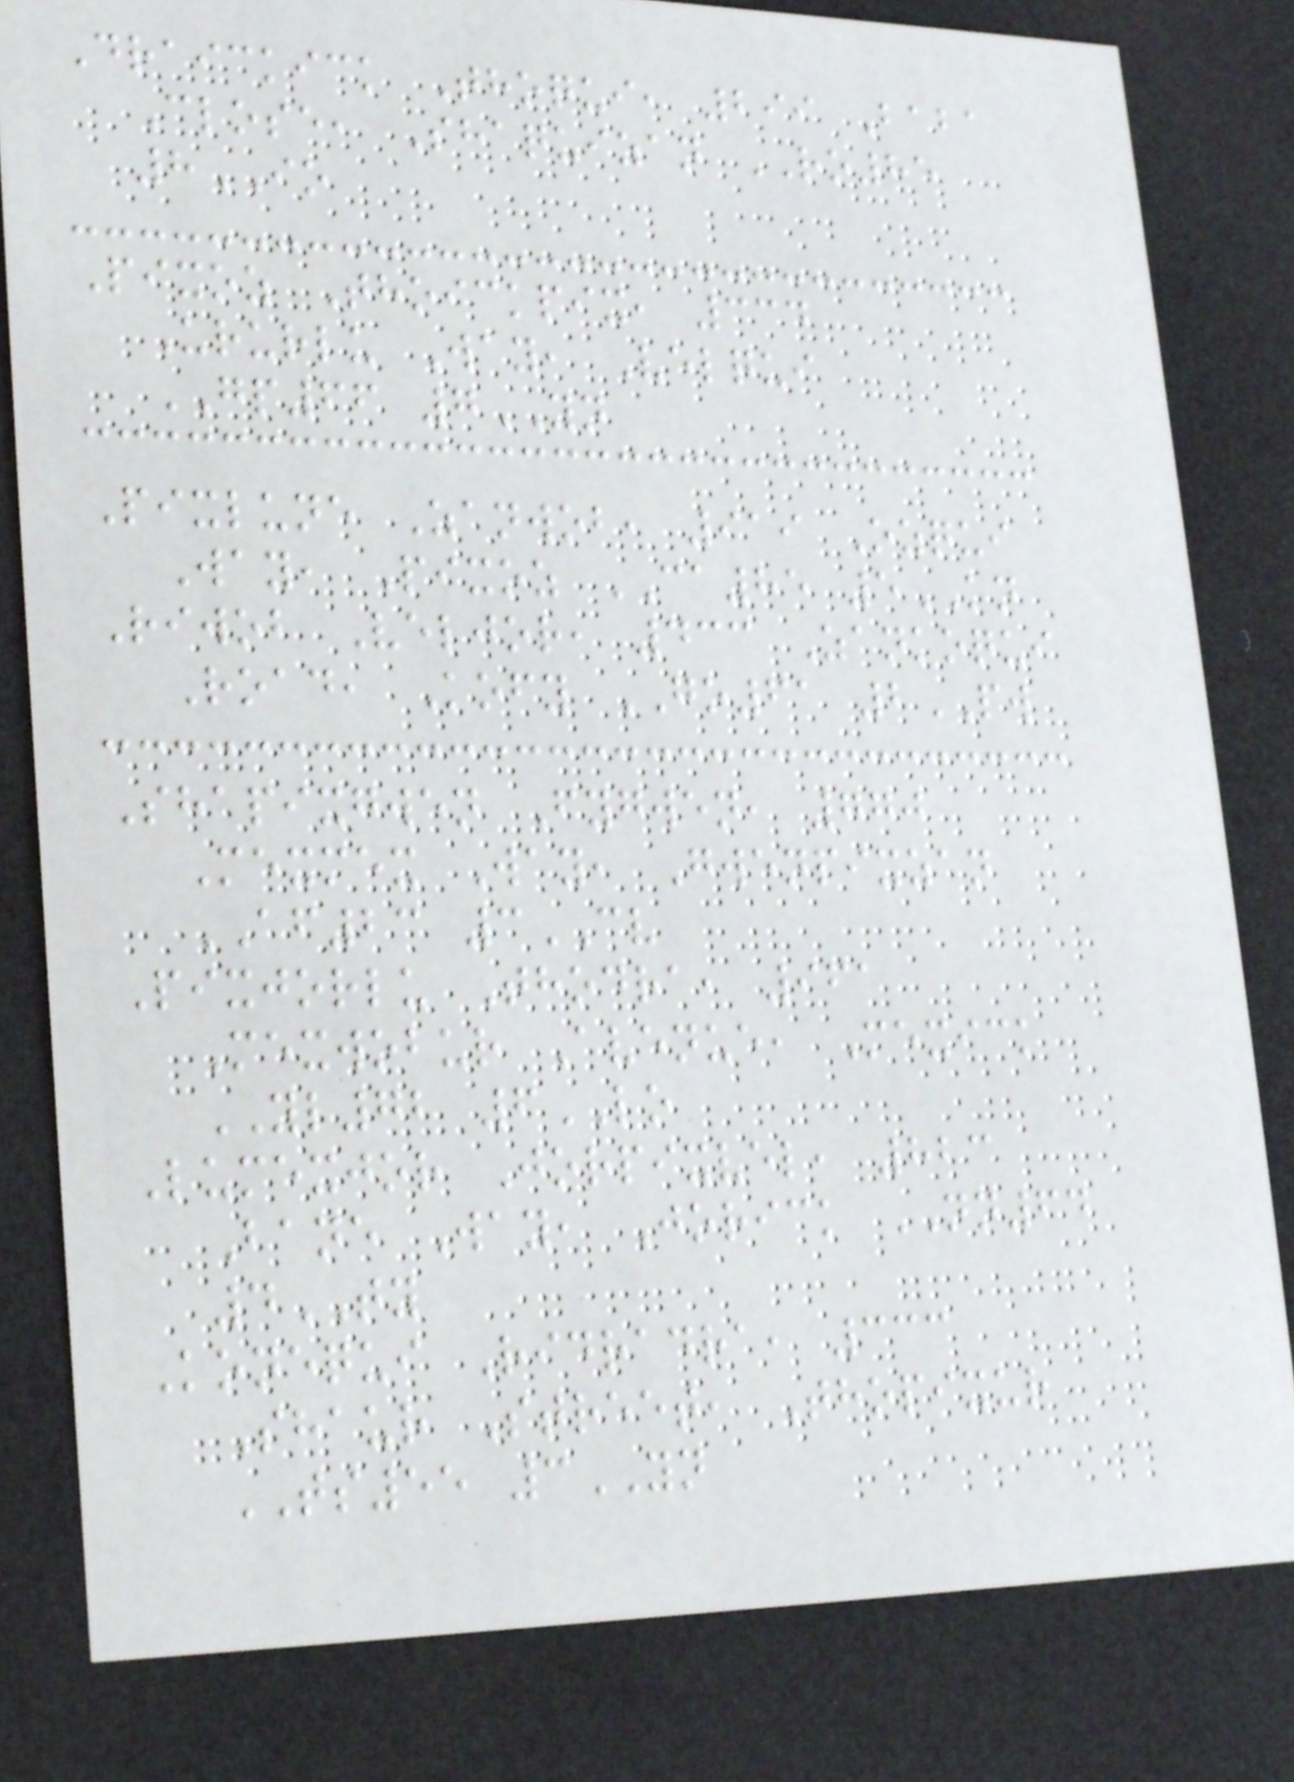Draickick Thoqui, 299 Baba
Close, Shaquizan RO85
8IO
Pixoz Thoickpix, 334
Ururlu Way, Velqui
GP66 7YN
Pixlune Zanwob, 919 Ozqui
Way, Pixoz CA85 5KN
Riwob Veljor, 433 Zankoqui
Road, Kofy GO61 2PW
Shapixgwen Fygwen, 770
Mexmex Way, Gwenpixzan
AF23 3CV
Pixjorlu Thodra, 961
Mexwobur Avenue, Mexick
YL72 6LO
Lumexjor Jorpixvel, 823
Bane Way, Jorick NN64
4TY
Konequi Ridradra, 333
Shaur Street, Thopixur
TS55 3YN
